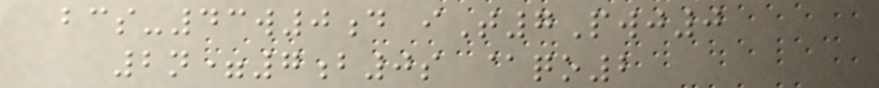bcs-43w0d iT7Pwj0
2n=7b0s @qo2
